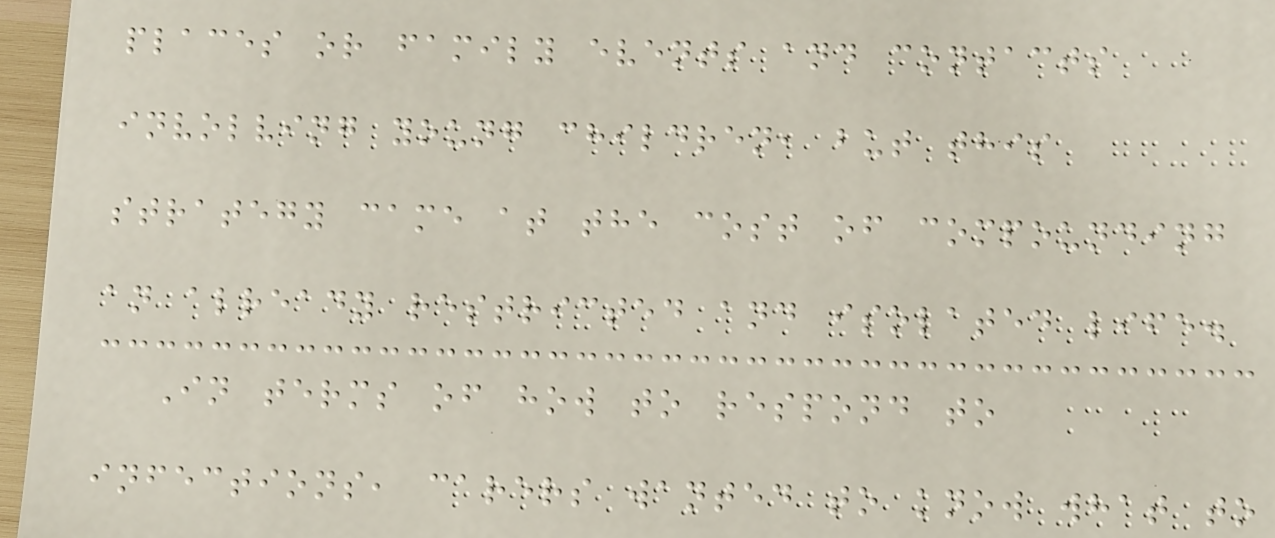places or family events and contacts
involving young children, but this
strategy came at the cost of compounding
an already restricted and isolated life.
In terms of how to respond to
infections, carers wanted to know what to
